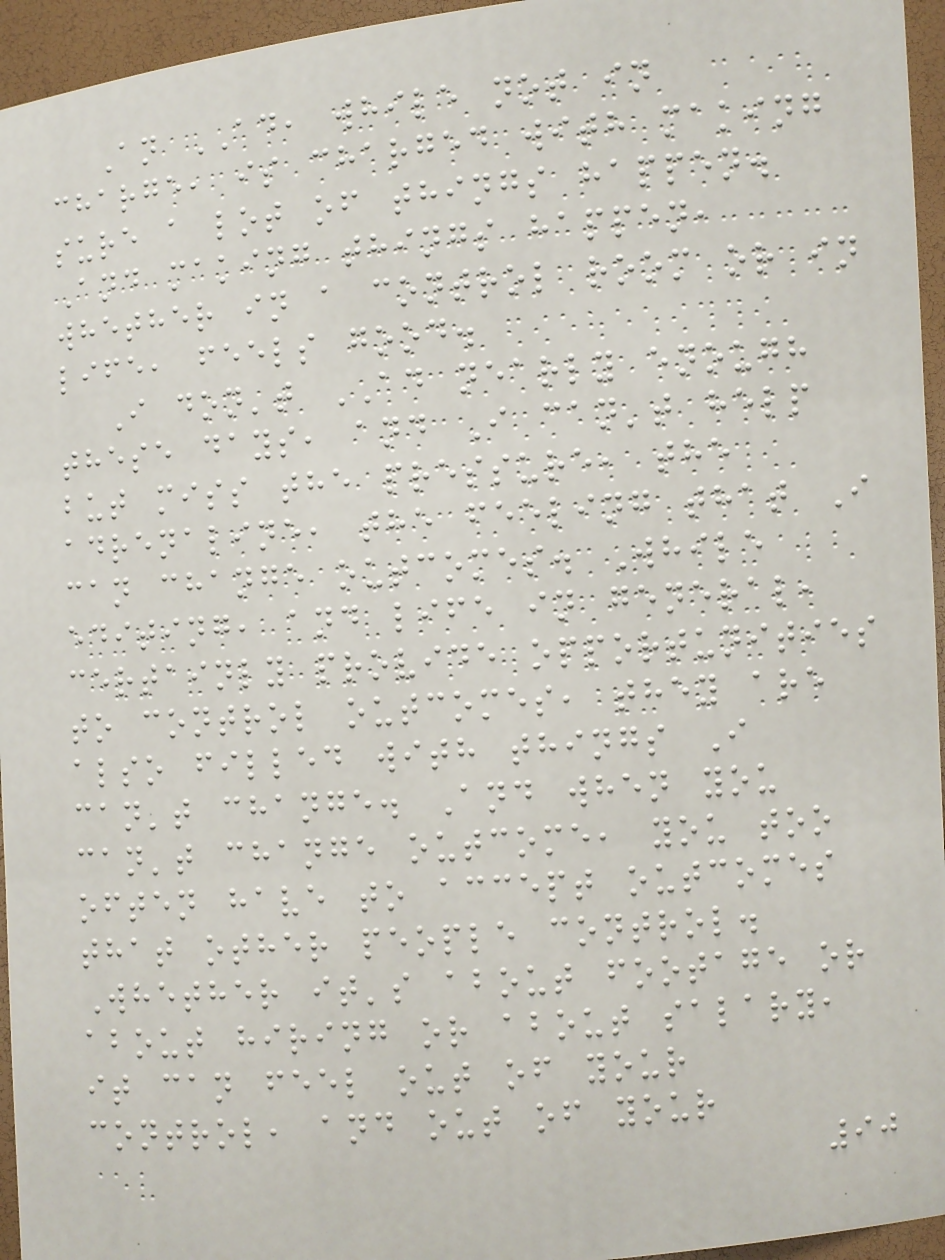An AD, while not in
charge, is charged with making
sure a lot of things happen.
And making things happen,
whether in a control room or in
life, feels good.
I don't AD nearly enough
these days, and I can't help
but miss the pressure, the
adrenaline, the feeling that I
can change outcomes. While
editing, and life in general,
certainly provide opportunities
to control outcomes, they are
also filled with things I
can't change. And when you
can't change outcome, you too
often have to accept outcomes
that other people control.
Whether it's about footage or
about hiring or about salary,
it can feel out of your
control, and out of your
90
